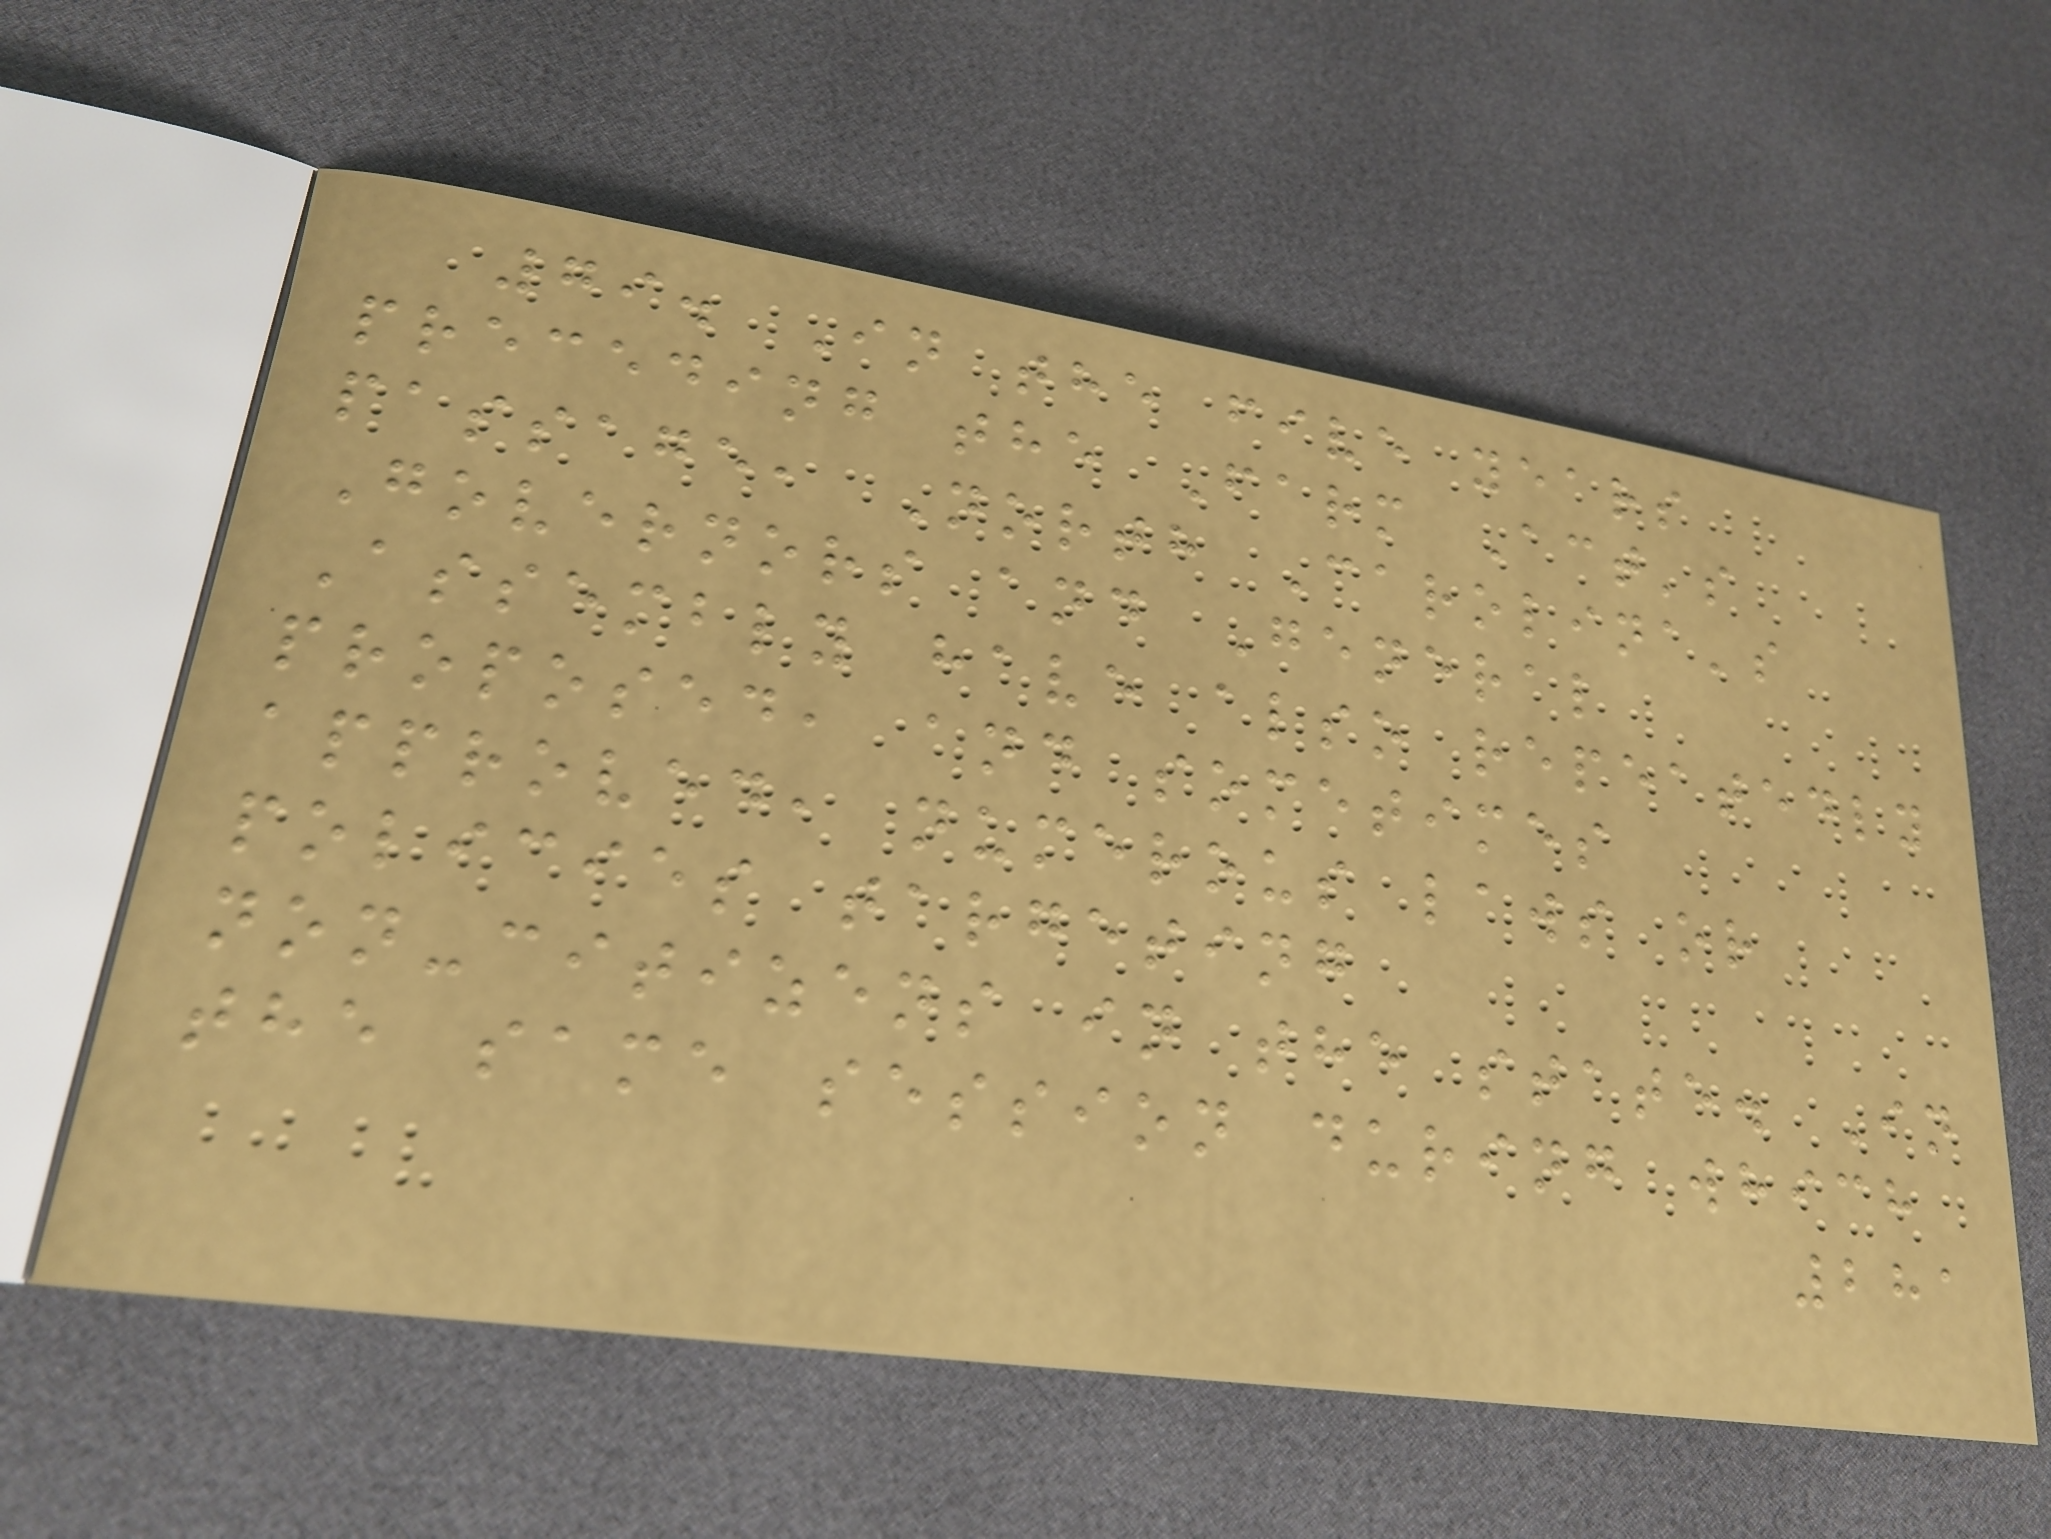79. In the five years
preceding the Farm Act's
passage, North Carolina's
Governors and General
Assembly have also repeatedly
proposed, and sometimes
approved, numerous laws or
policies targeting
non-citizens in the state. In
the same session during which
281
